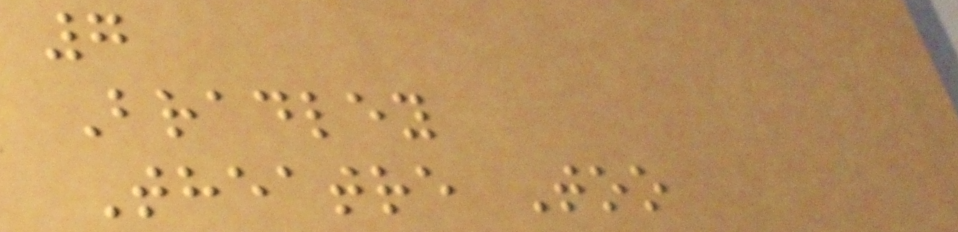7
Bradley
Theatre Too
